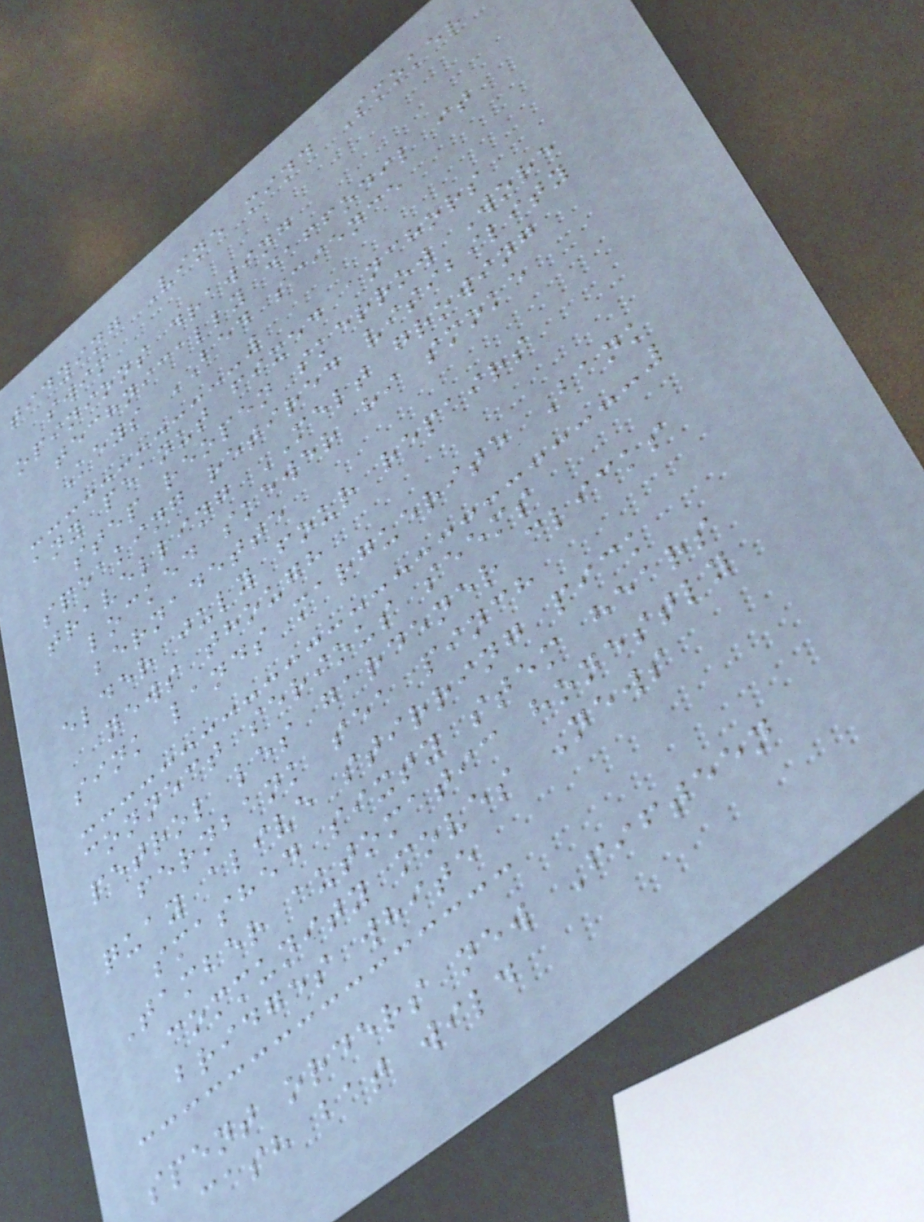tidying Vine mind Smoker
swim
opinions drawing
technically daffodil it
Keys BED science
any peanut fixed anchors
step reopen skerrow Wore
speaking retired visibility
travelling MELT growing
locked skewer hi smoke
bernadette
elder july four repairs
news though
sink lands marguerite Bank
connect serious seems
petrol les gardener clicks
fernbank sea pinch
quay alive stirring pick
smashed sixty stem hears
Tamber automatic honestly
community moves News
bridges white
spent orders new Fifteen
cash bat wild
